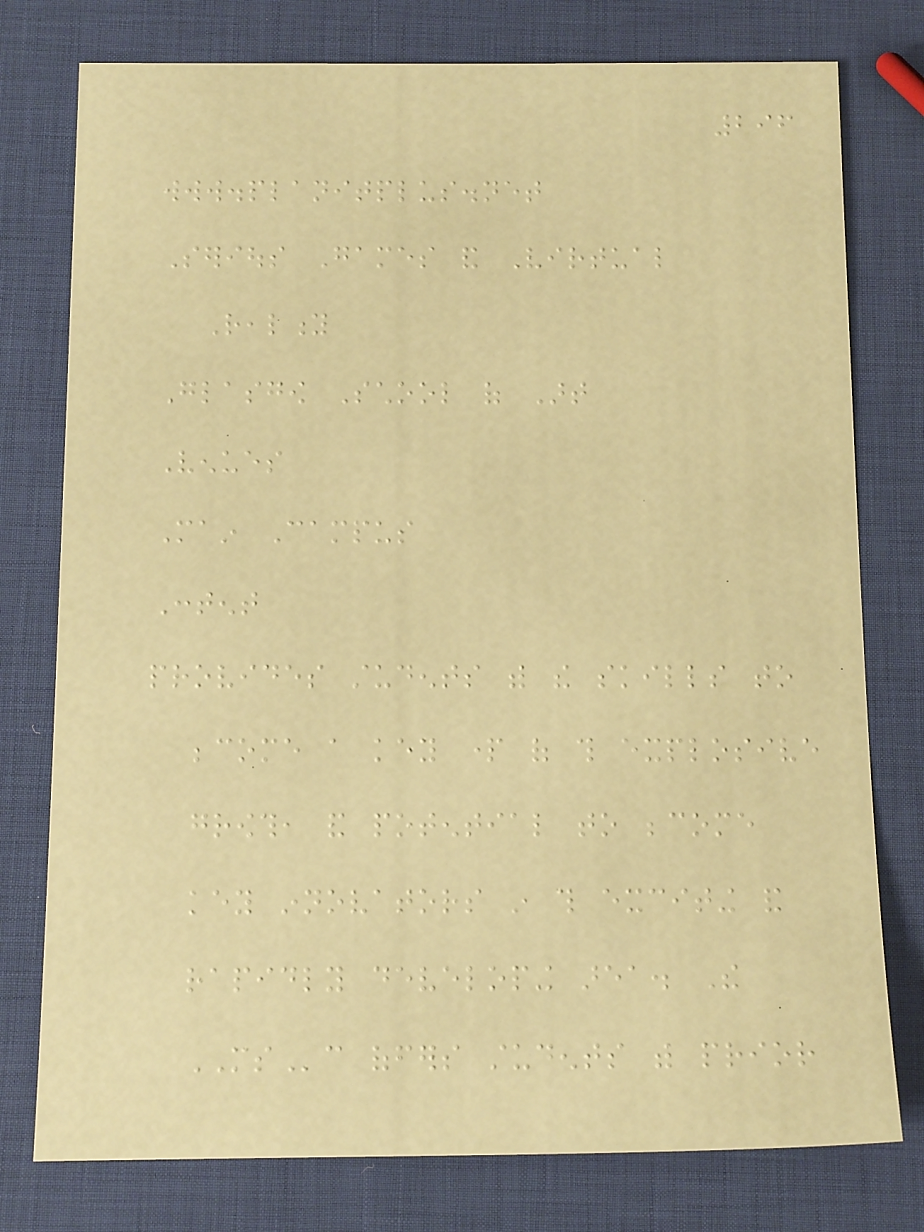296
www.planitplus.net
Serious Games and Virtual
Reality
Glasgow School of Art
Venues
Main Campus
Content
provides students with the skills to
become a key part of this explosive
growth, and potential to become
key innovators in this exciting and
rapidly developing area. The
MSc offers students with prior
